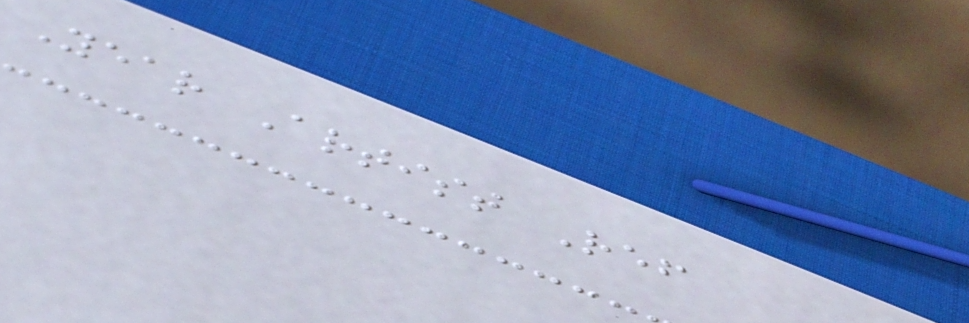Year Artist Ref
